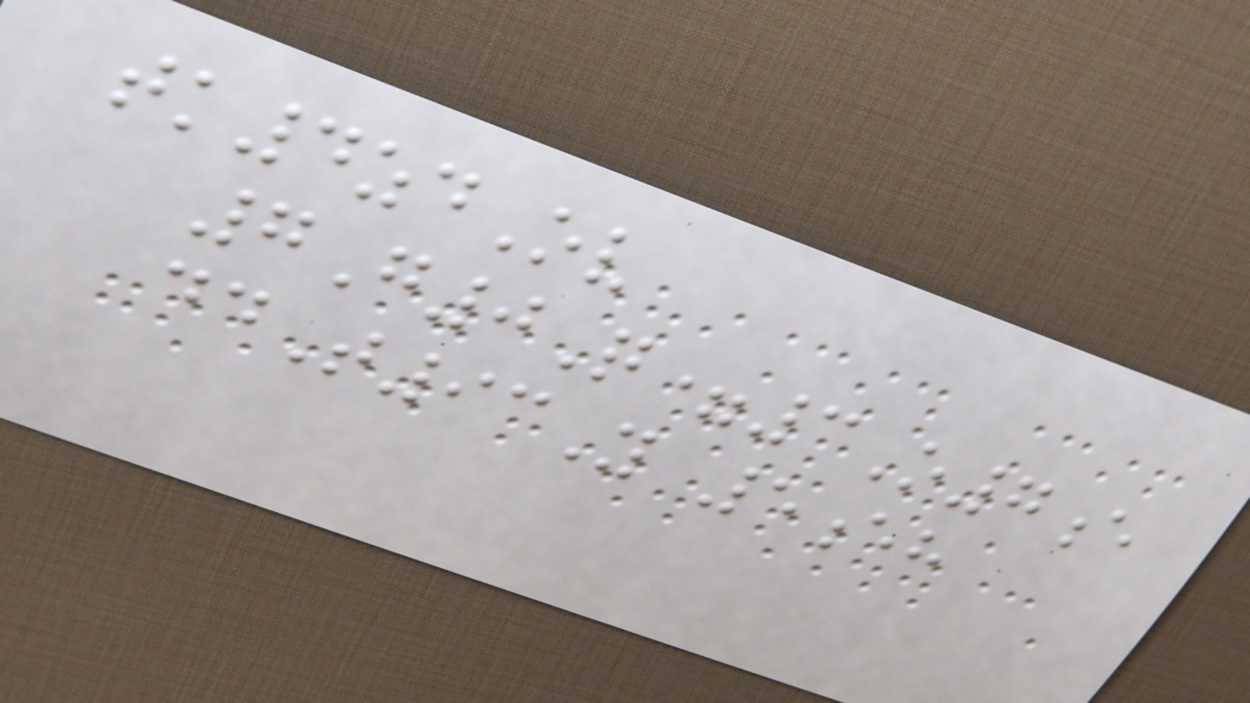tk4zdOv
7G0Q=3O7e
ddT93Y 5eh
